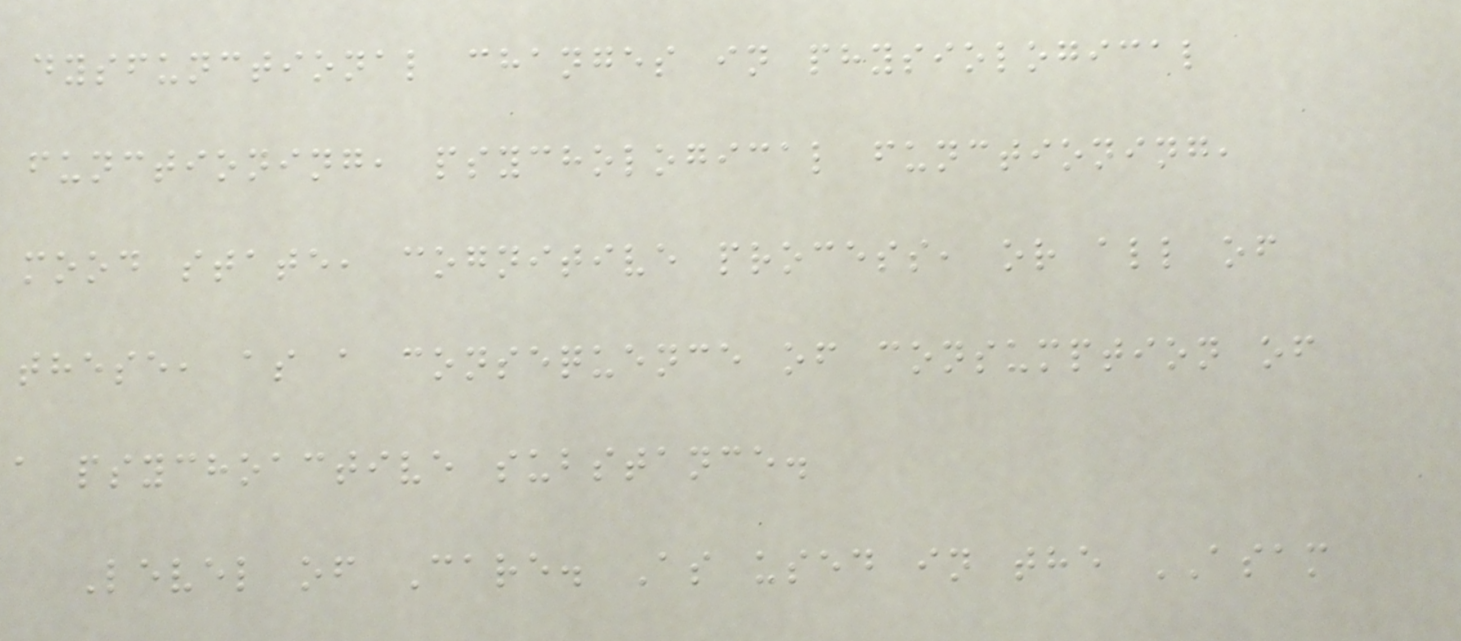dysfunctional changes in physiological
functioning, psychological functioning,
mood state, cognitive process, or all of
these, as a consequence of consumption of
a psychoactive substance.
Level of Care. As used in the ASAM
